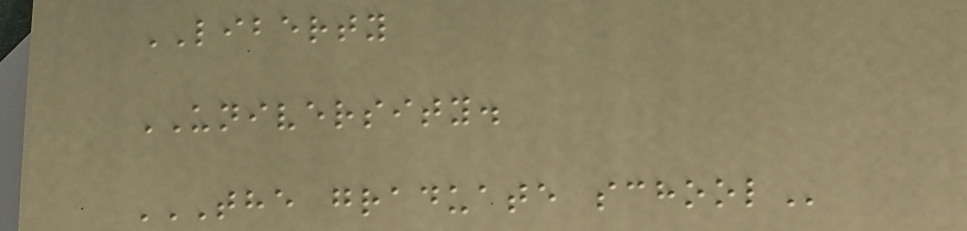LIBERTY
UNIVERSITY.
THE GRADUATE SCHOOL
